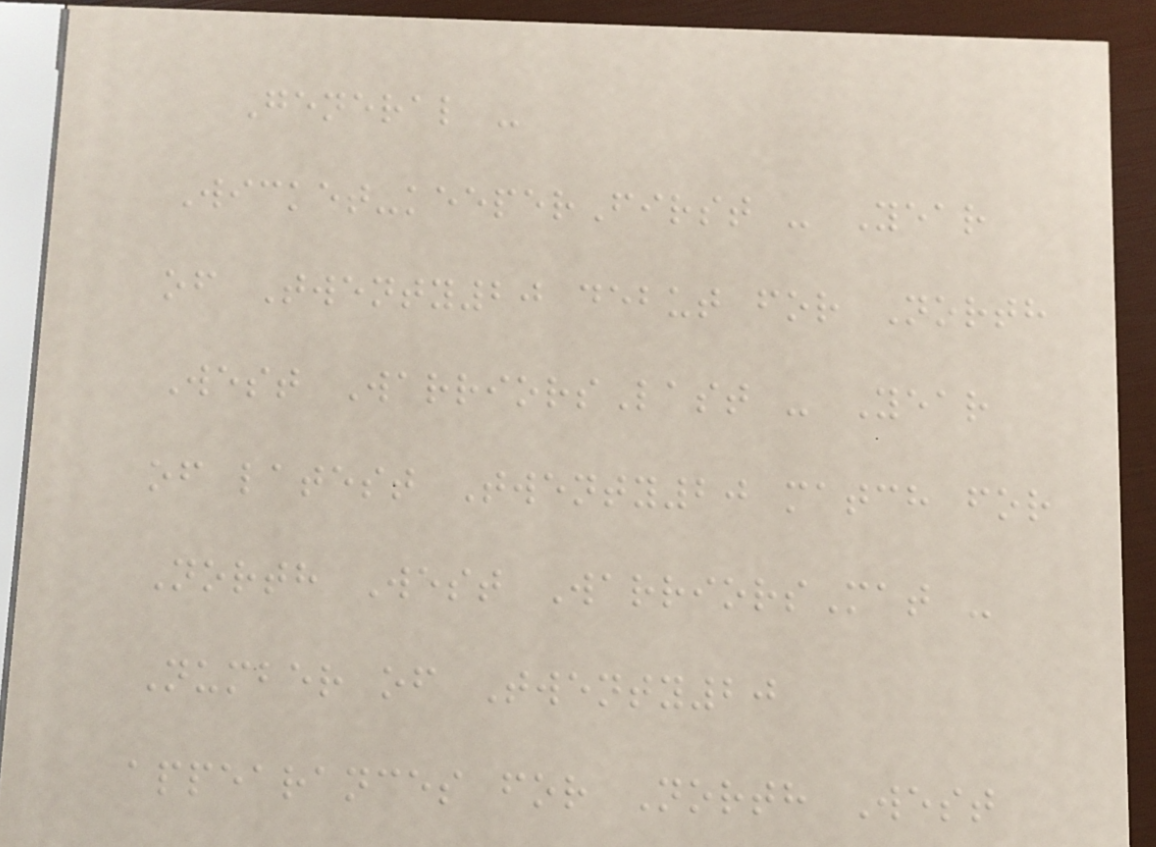General -
Wicket-keeperFirst - Year
of Twenty20 debut for North
West WarriorsLast - Year
of latest Twenty20 match for
North West WarriorsMat -
Number of Twenty20
appearances for North West
